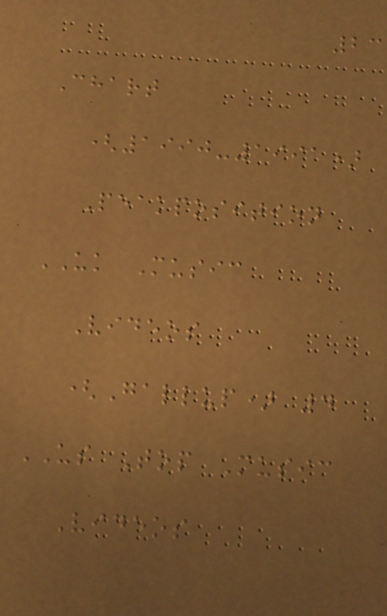23
Chart
(1990-1991)
Peakposition
UK Music
Videos
(Gallup) 4
US Top Music
Videos
